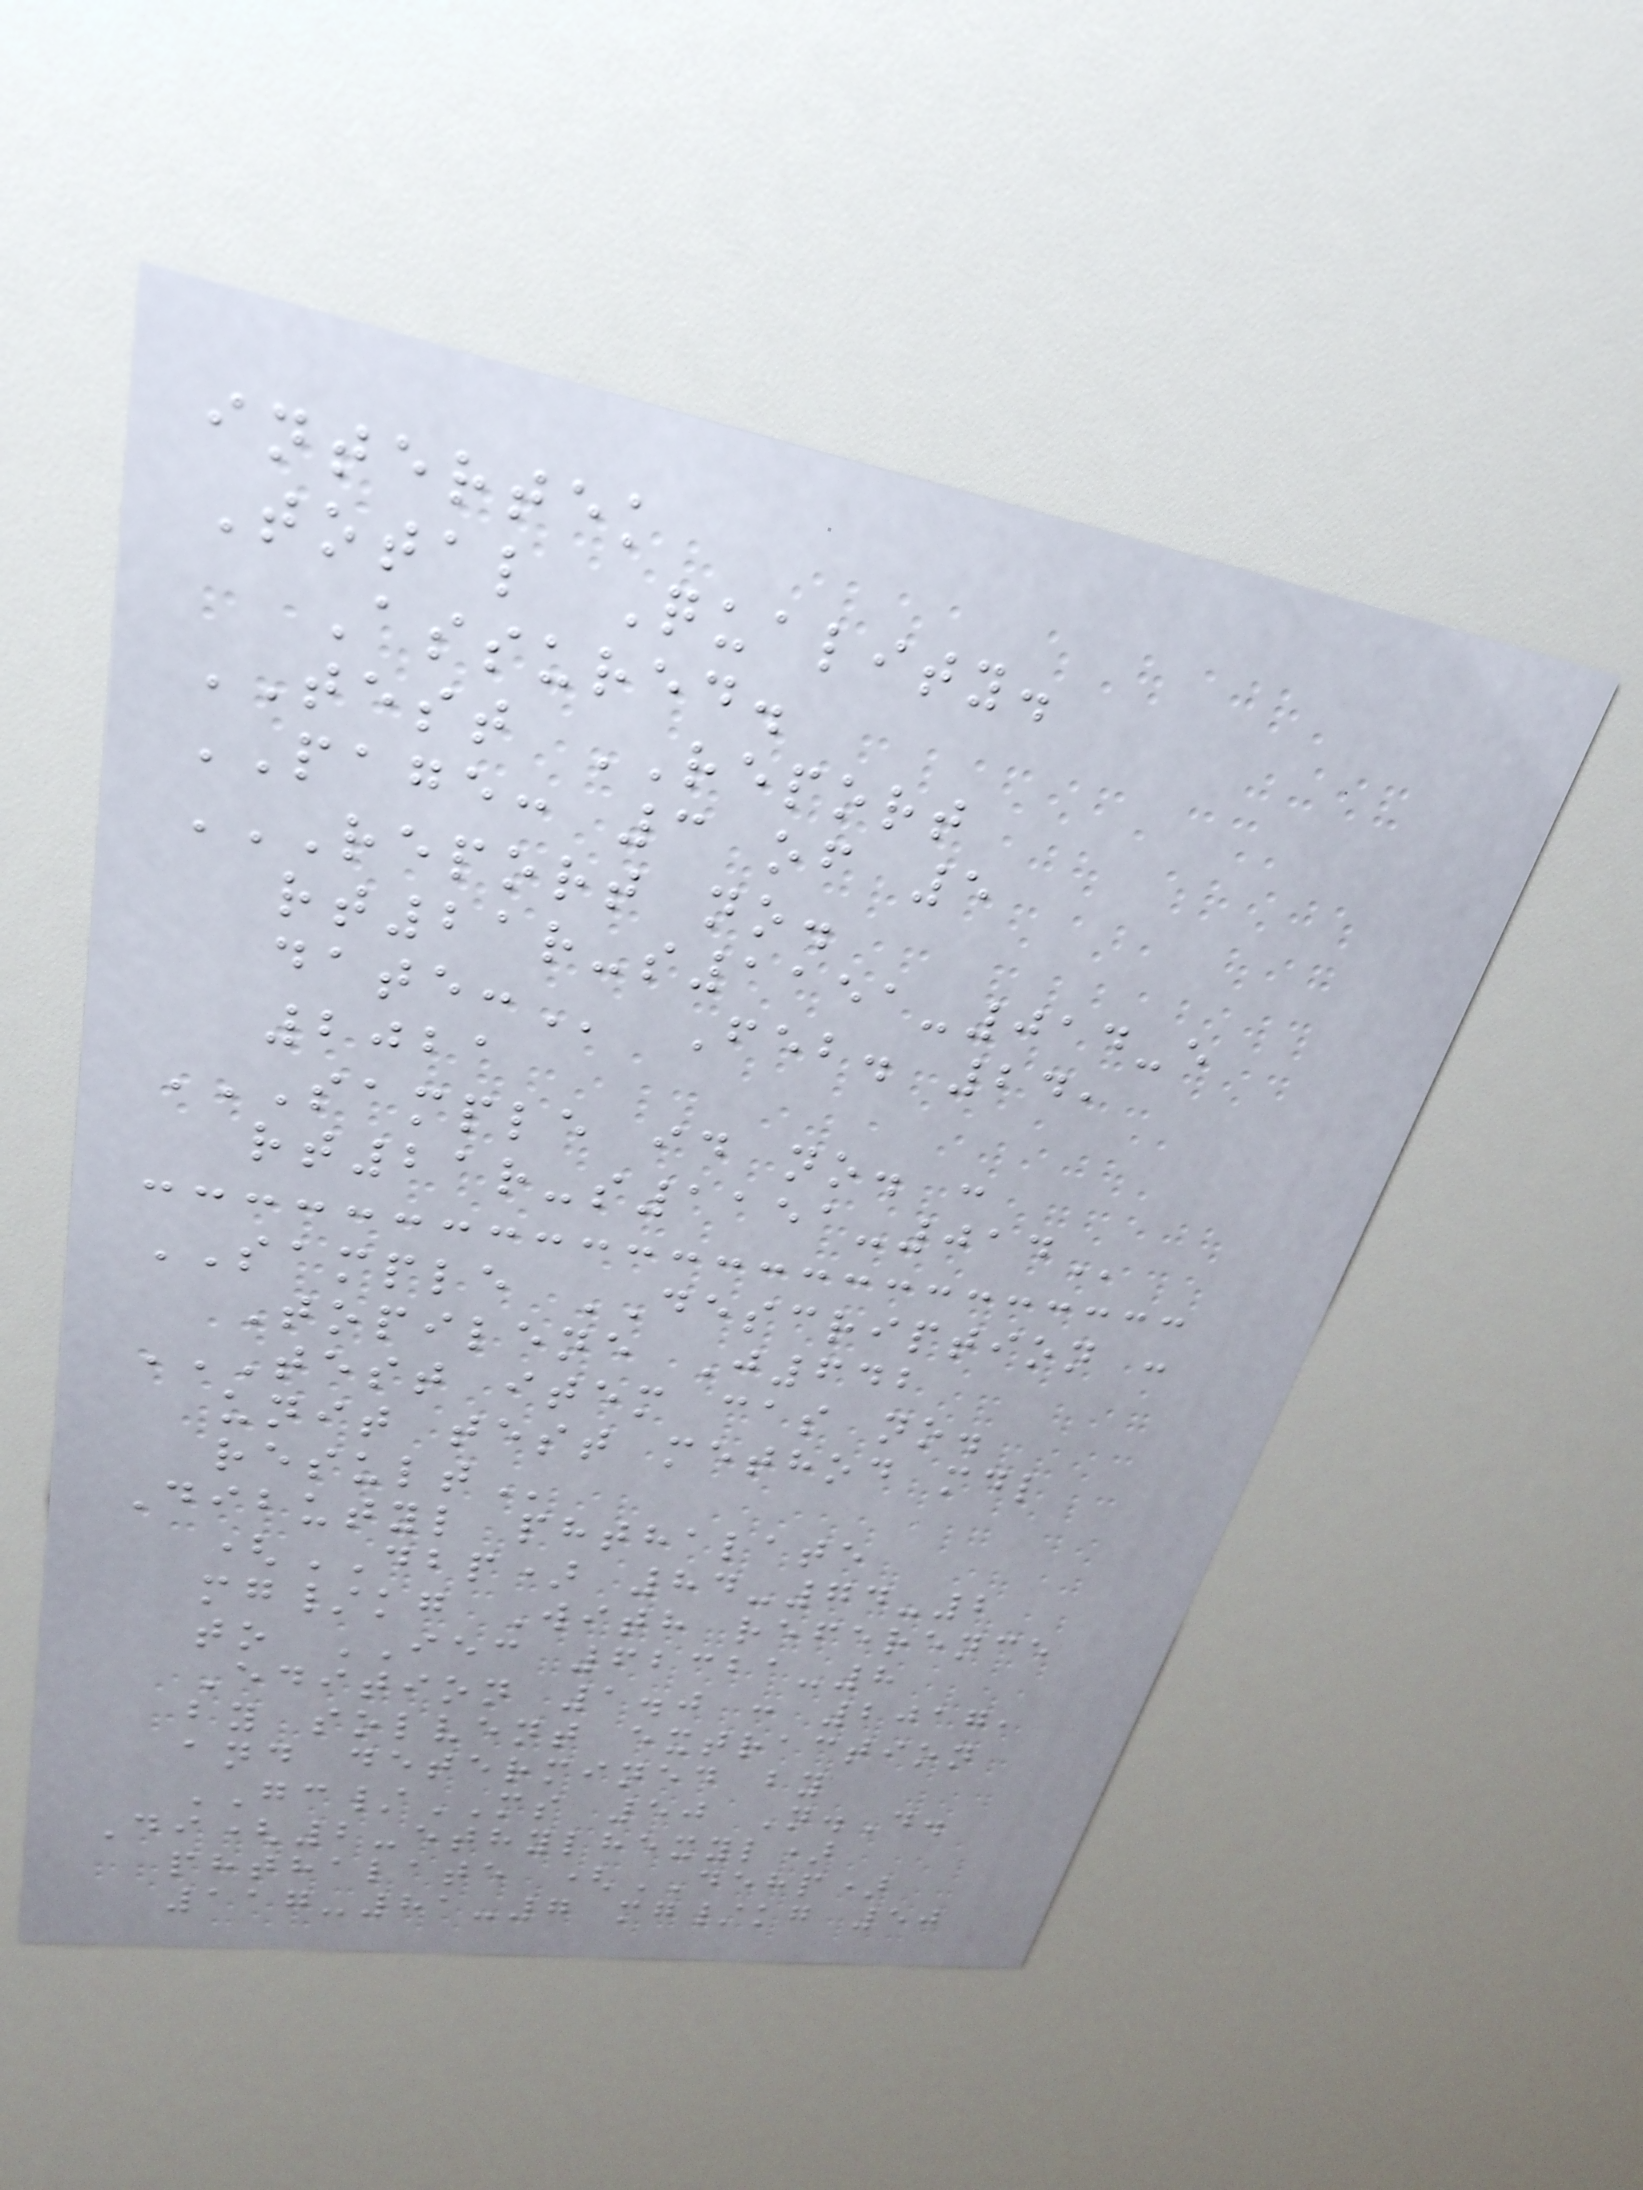intertek
Total Quality.
Assured.
TEST REPORT
PAGE: 3 of 5
REPORT NO.
RT21R-S1151-014-E
DATE: Feb. 24,
2021
SAMPLE ID NO. :
RT21R-S1151-014
SAMPLE DESCRIPTION :
Topilene J642
TEST ITEM CAS NO.
UNIT TEST METHOD MDL
RESULT
Dibutyl phthalate
(DBP) 84-74-2
mg/kg With reference
to IEC 62321-8
Edition 1.0 : 2017,
by solvent extraction
and determined by
GC/MS 50 N.D.
Di(2-ethylhexyl)
phthalate (DEHP)
117-81-7 mg/kg 50
